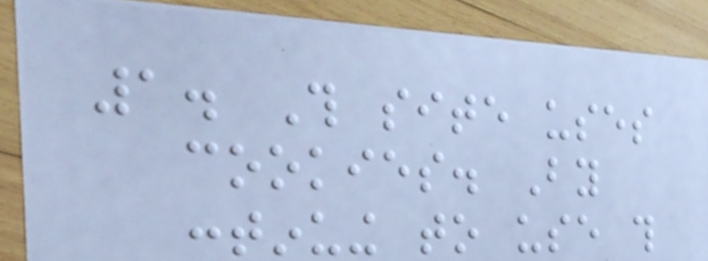1. This site uses
cookies. By
continuing to use this
